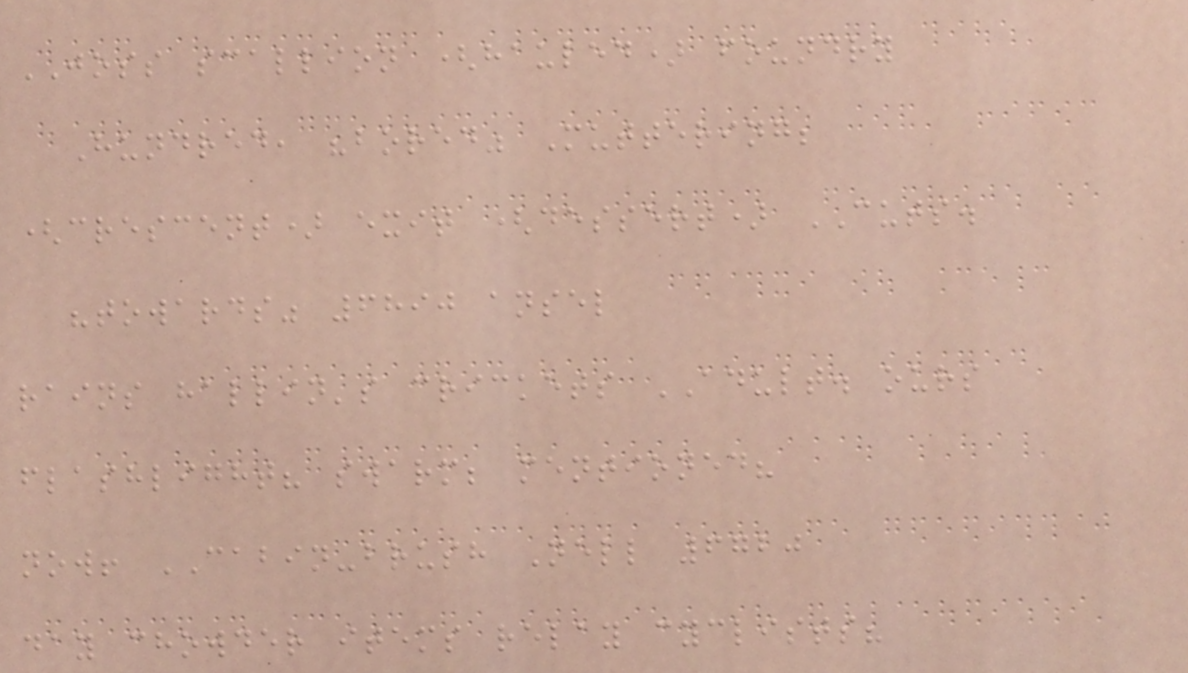JOSS scallion (hauled) foundry
Hundred, "bored" Muttering;
(crescent) exit (dessert) CUTS.
"towards" 6890 ansel
rains hallin's crickets ADULT. ours
flashlight? swarm; mentioned?
now! CABIN-brush Nell 6720
day chowder items relay cyclists?
